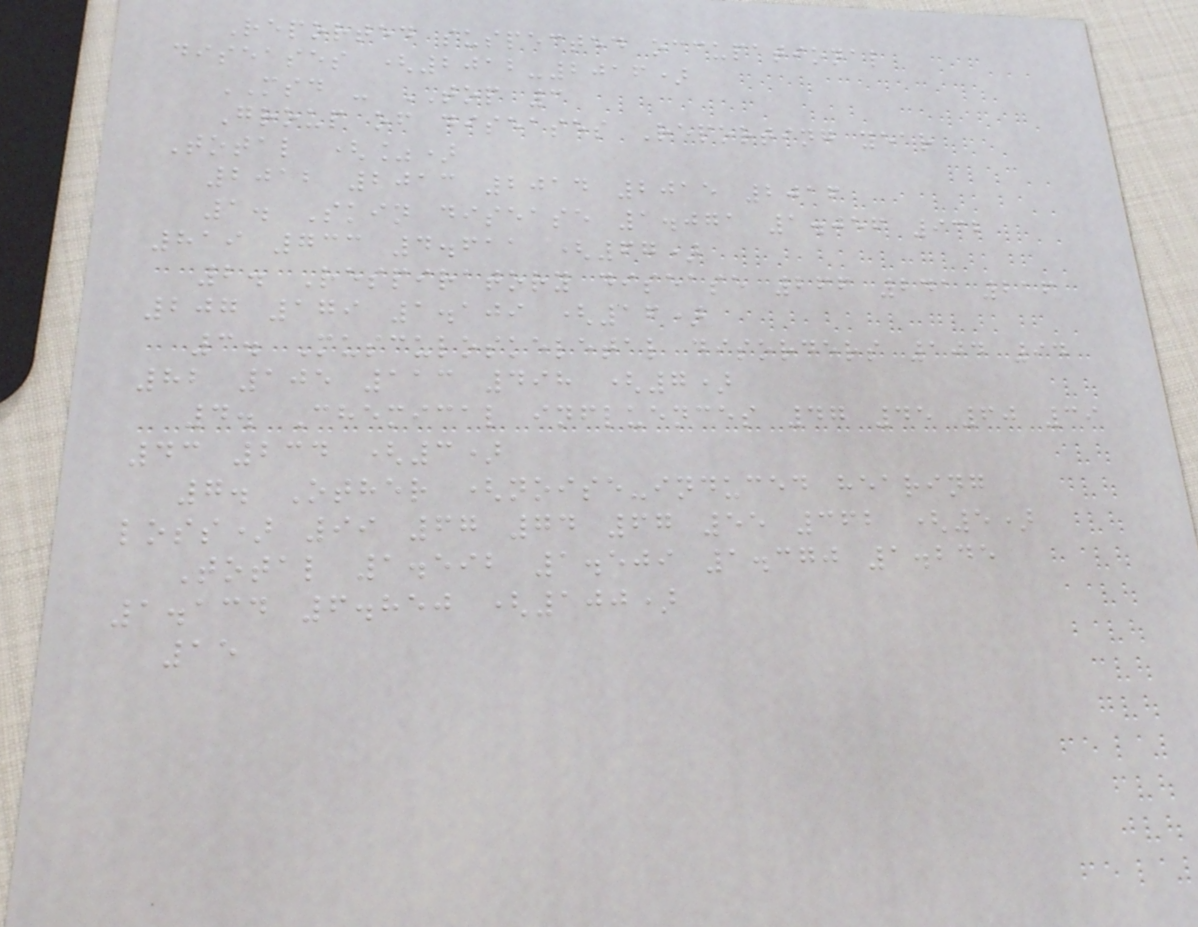Reported suspected occupational
diseases (2012-2016)
MSD - TOP 3
Group of diseases Reporting year
Total (%)
2012 2013 2014 2015 2016
1. Skin disease 1.071 1.056 932
819 733 4.611 (67)
2. Respiratory disease 266 241 216
207 179 1.109 (16)
3. Musculoskeletal disorders 104 94
82 105 113 498 (7)
4. Chemical influences 47 45 60 39
43 234 (3)
7. Other (noise-induced hearing
loss) 99 67 74 67 55 362 (5)
Total 1.592 1.509 1.370 1.245
1.134 6.850 (100)
15
